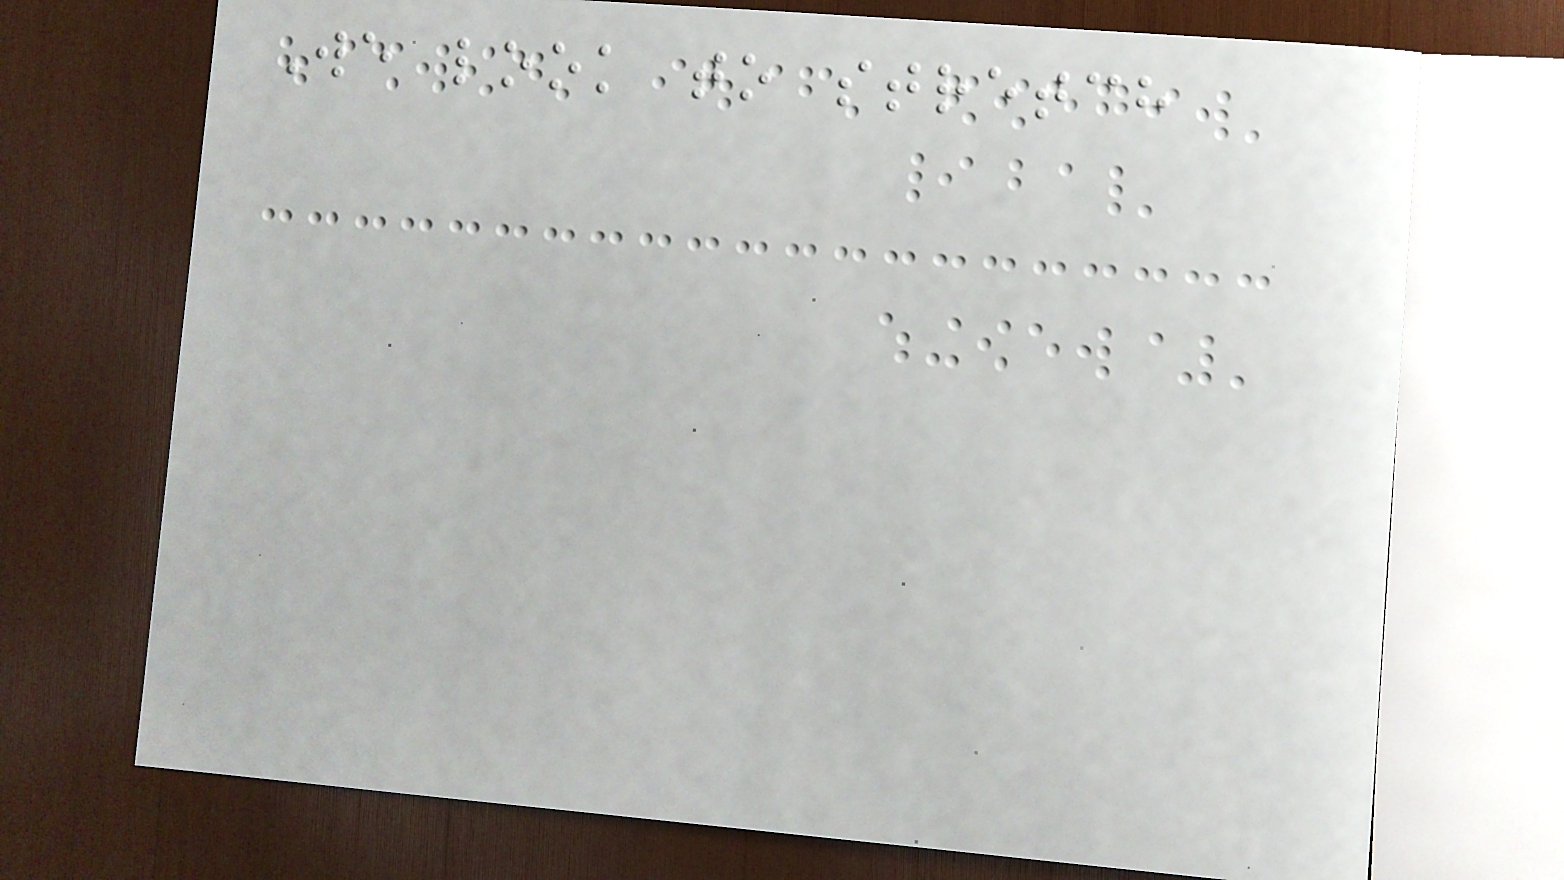We look to stretch
